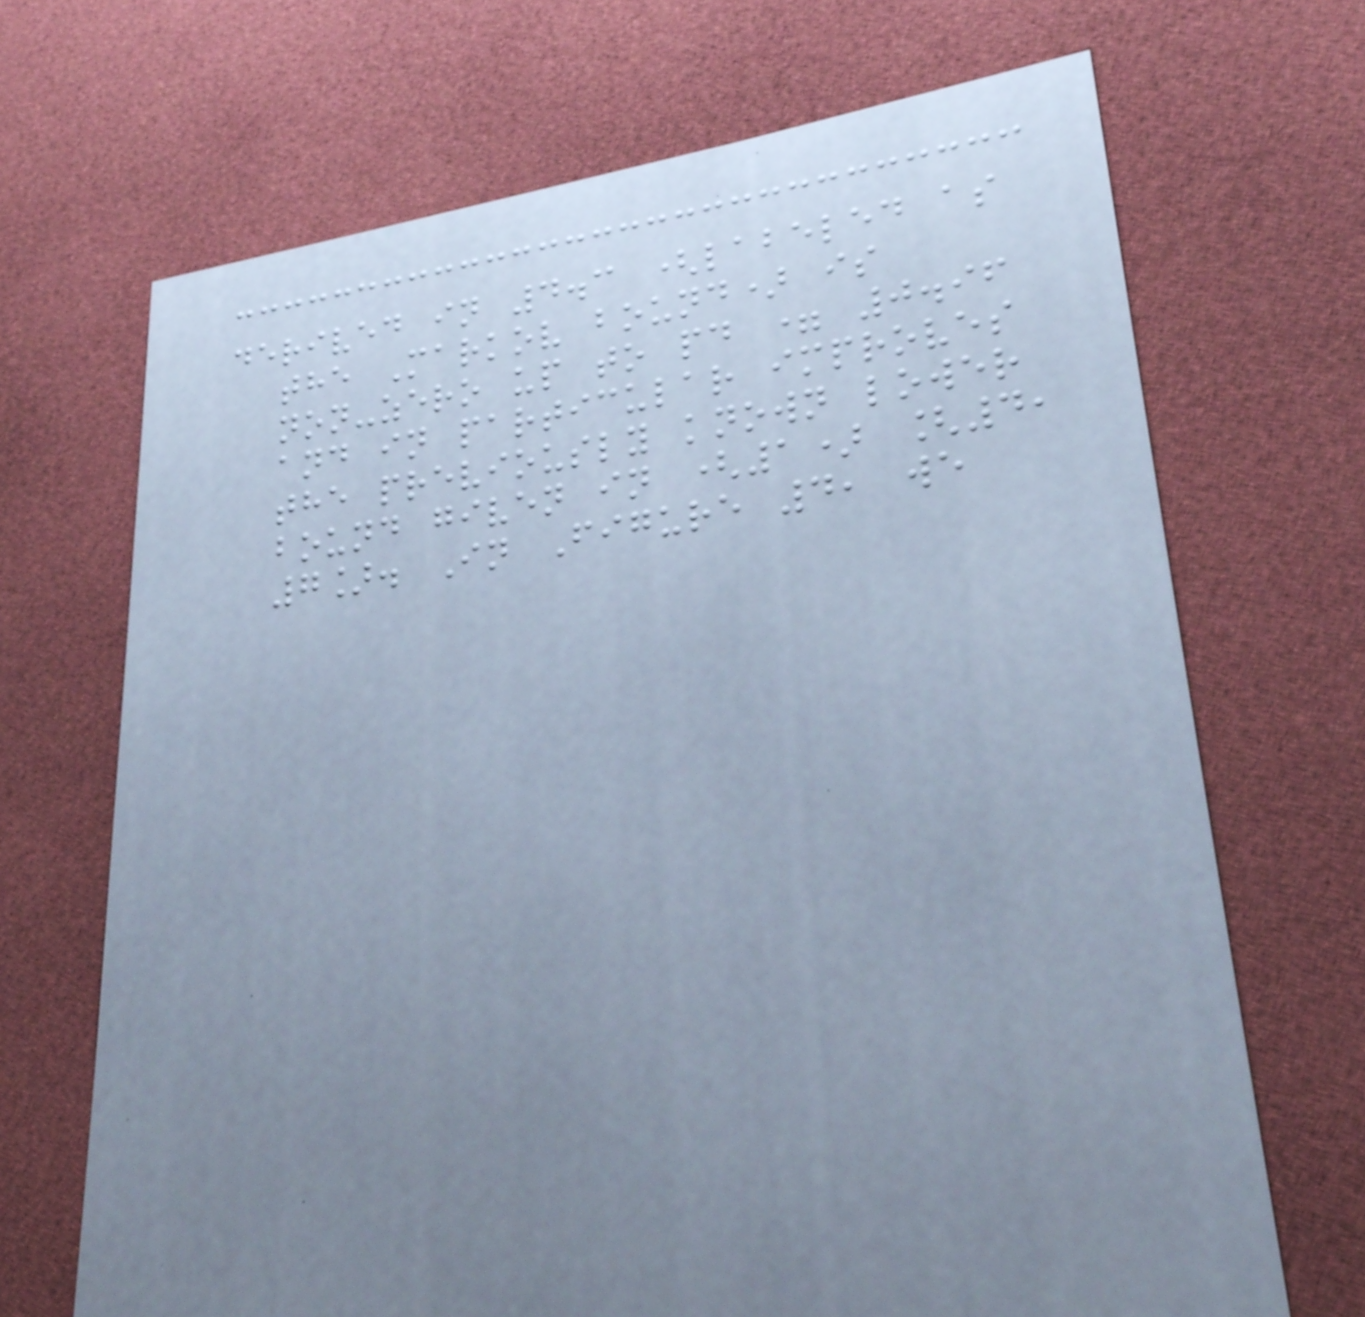derived in 4.3 (labeled as
the Markov bound) is
non-zero up to pd = 0.96
and in particular improves
the previously known lower
bound given in (1) [4,
7]. In Figure 4, we
